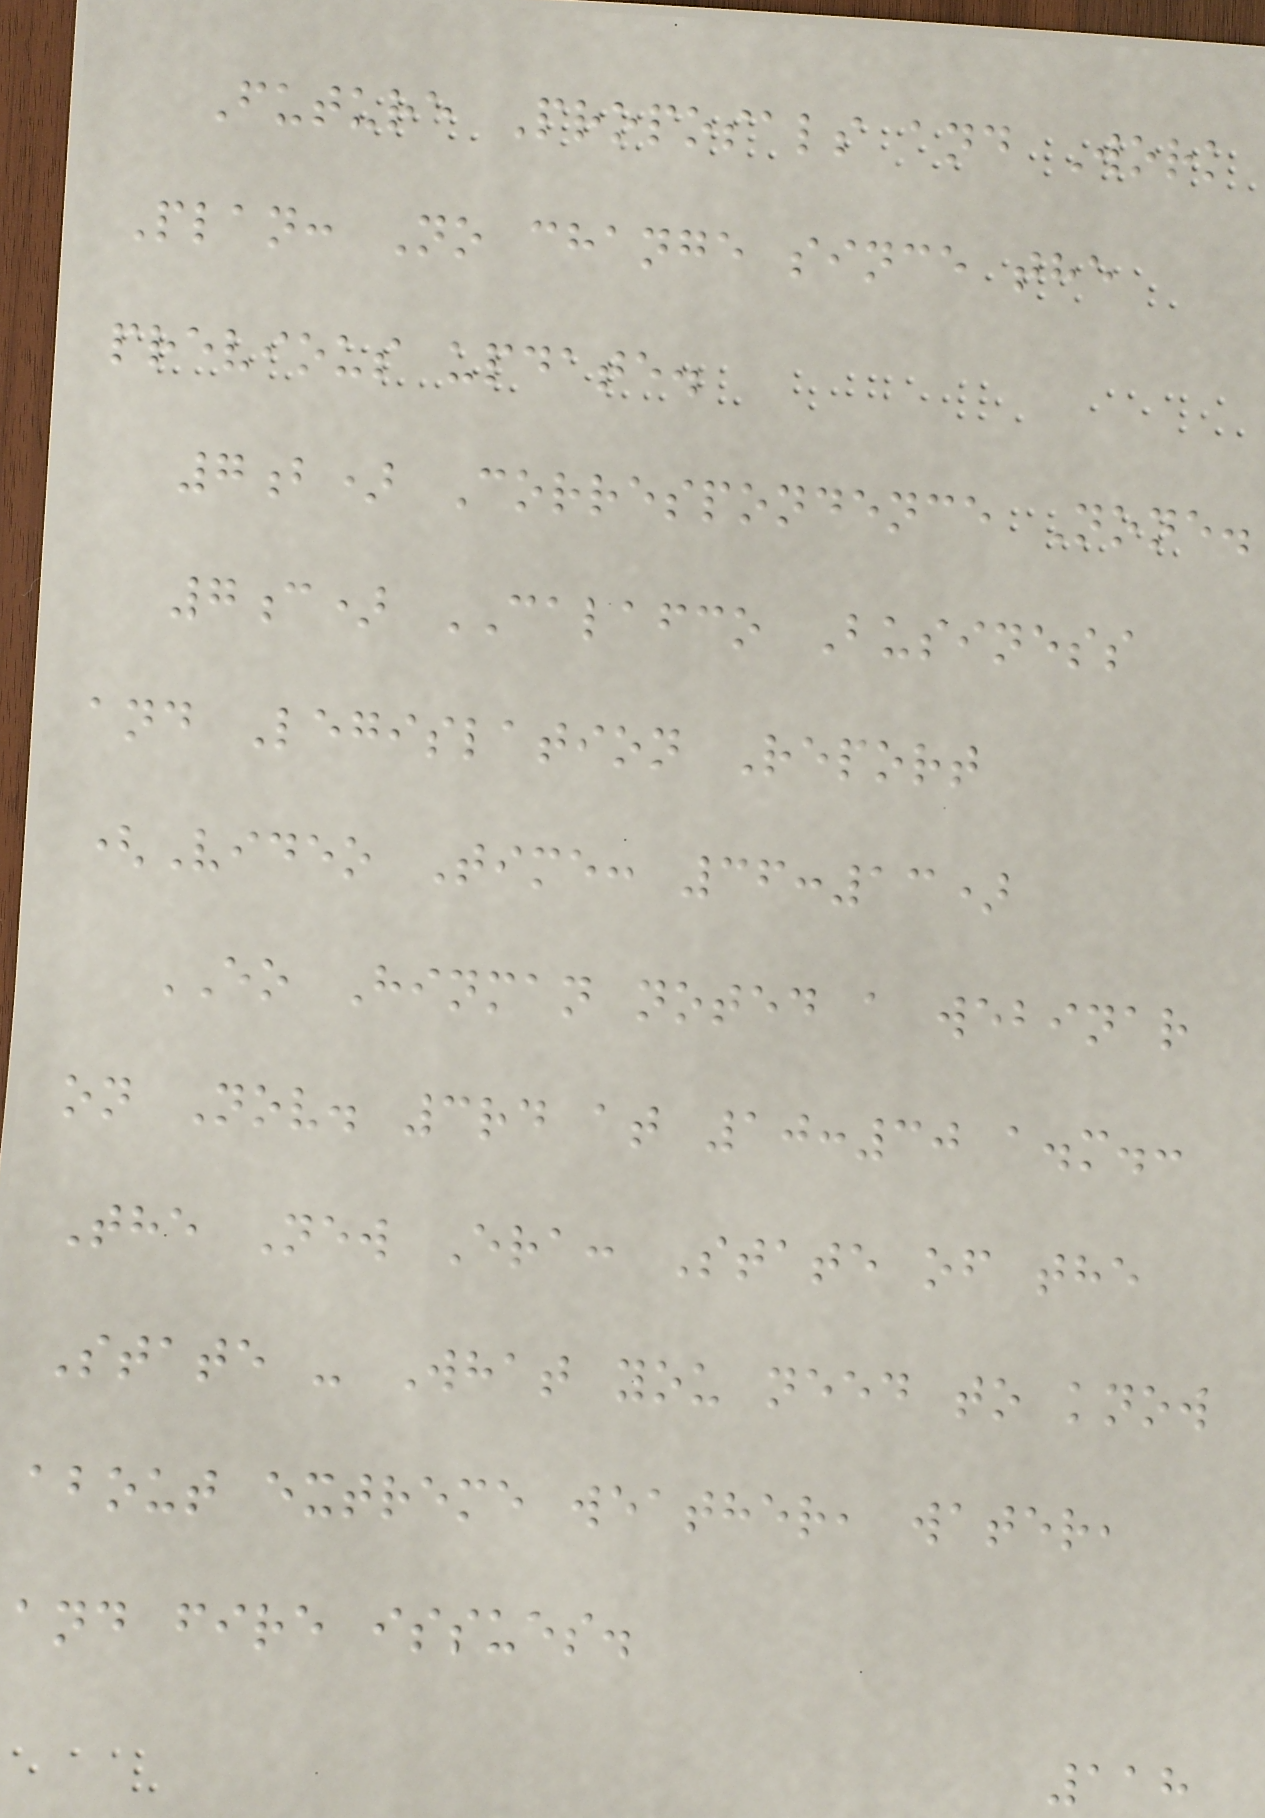Future Proposals and Work
Plan: No change since the
previous update.
7b) Correspondence None.
7c) CALAFCO Business
and Legislation Report
(Video Time: 36:13)
EO Hinman noted a webinar
on Nov. 3rd at 10:30 a.m.:
The New Era: State of the
State - What you need to know
about extreme weather, water,
and fire issues.
118
